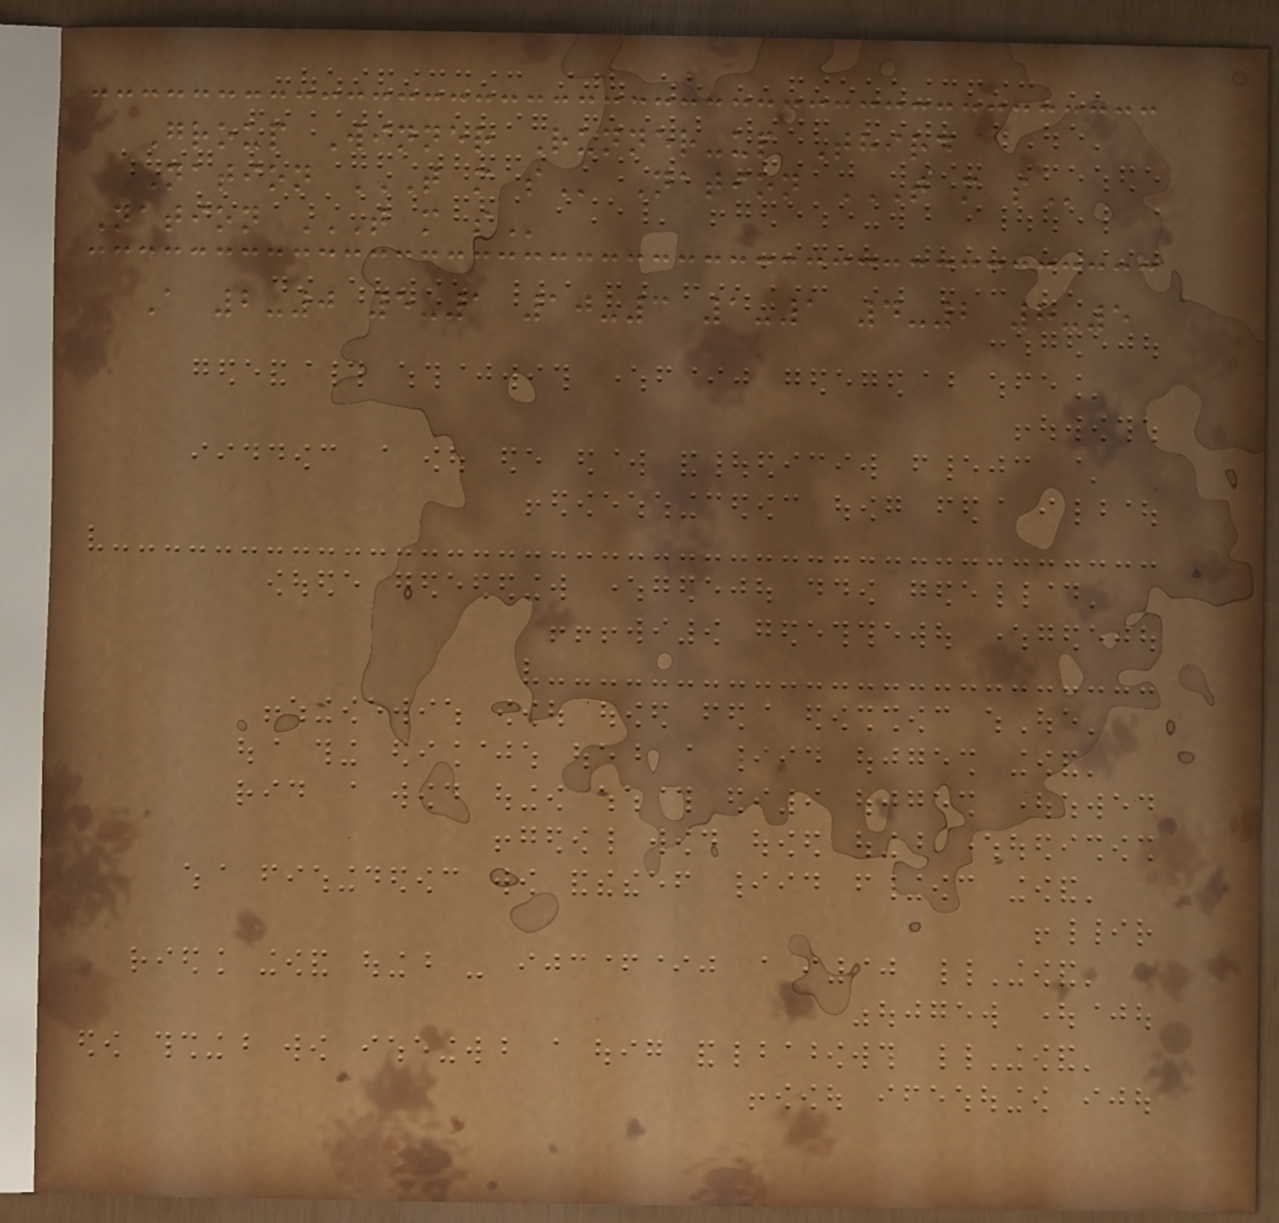Group Winner Runner-up Third
Nation T M S Nation T M S
Nation T M S
A 2-0 5-1 10-3 1-1 4-2 8-5
